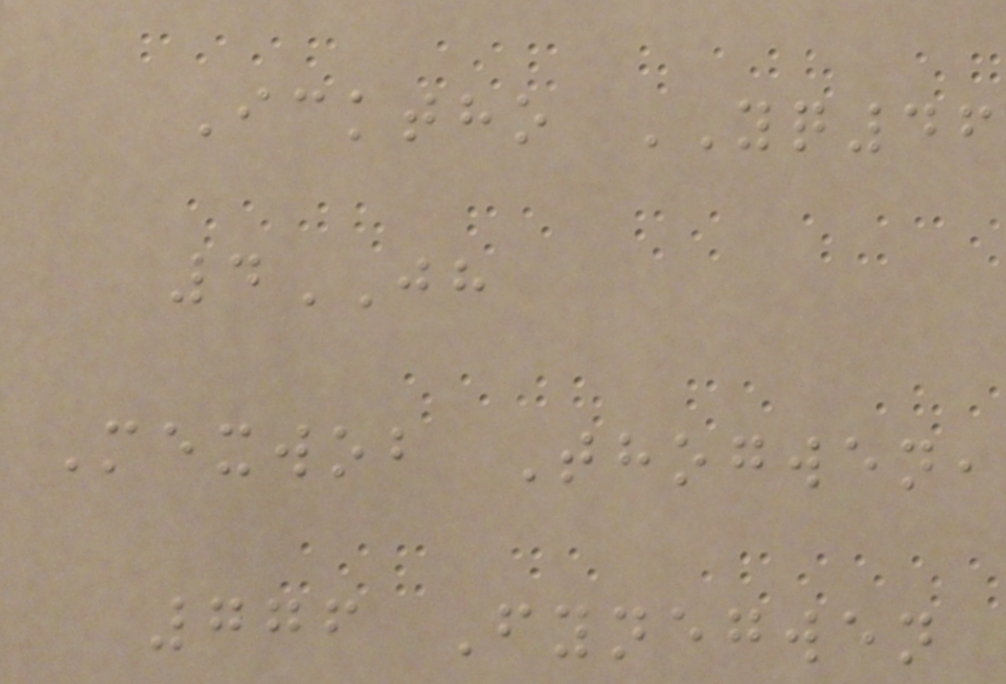Icktho YQ46
4JH
Mexwob Thogwen,
776 Fynegwen
